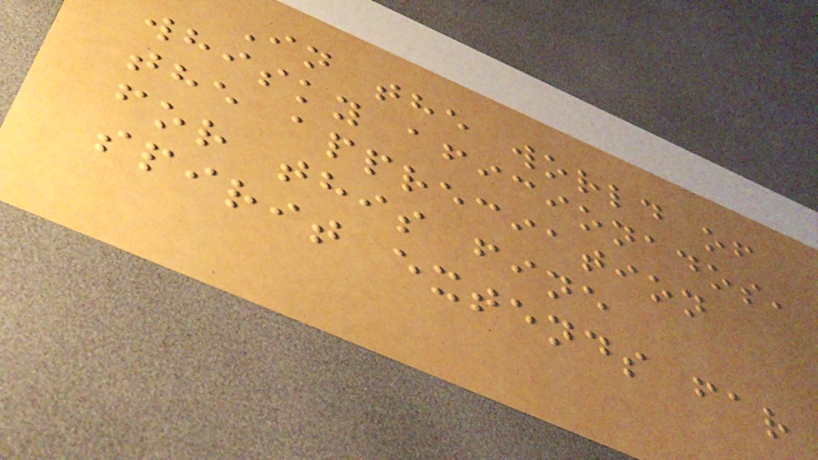In the world of
whisky aficionados,
the appreciation
for this fine
spirit extends far
